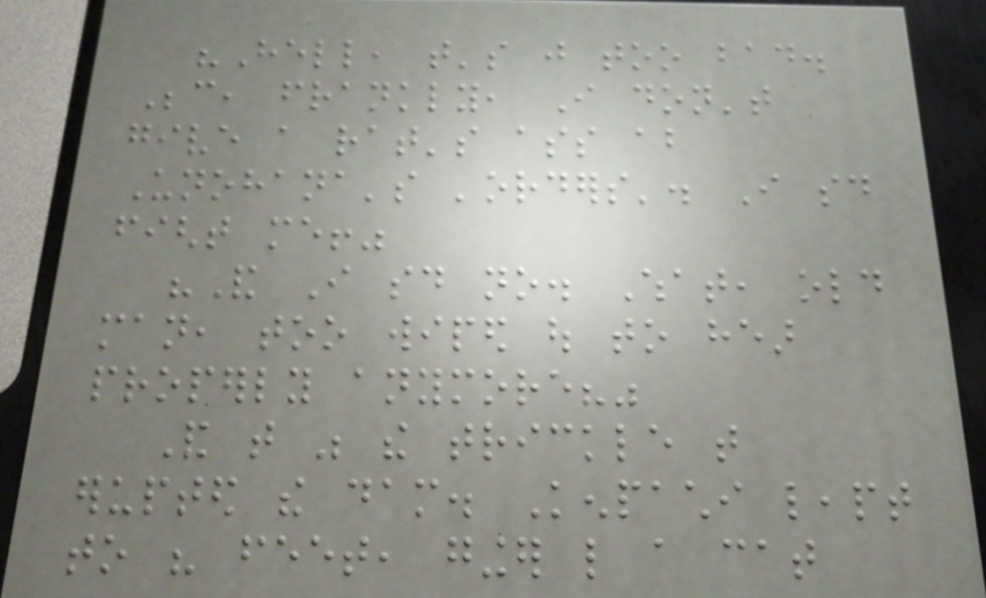"Hell, that's just too bad.
Because, frankly, I don't
give a rat's ass about
Unohana's 'orders'. I said
fight me!"
"And I said no. What, old
man, too wiped out to hear
properly anymore?"
And that was the trickle that
erupted the dam. Kenpachi leapt
to his feet, ginger like a cat
